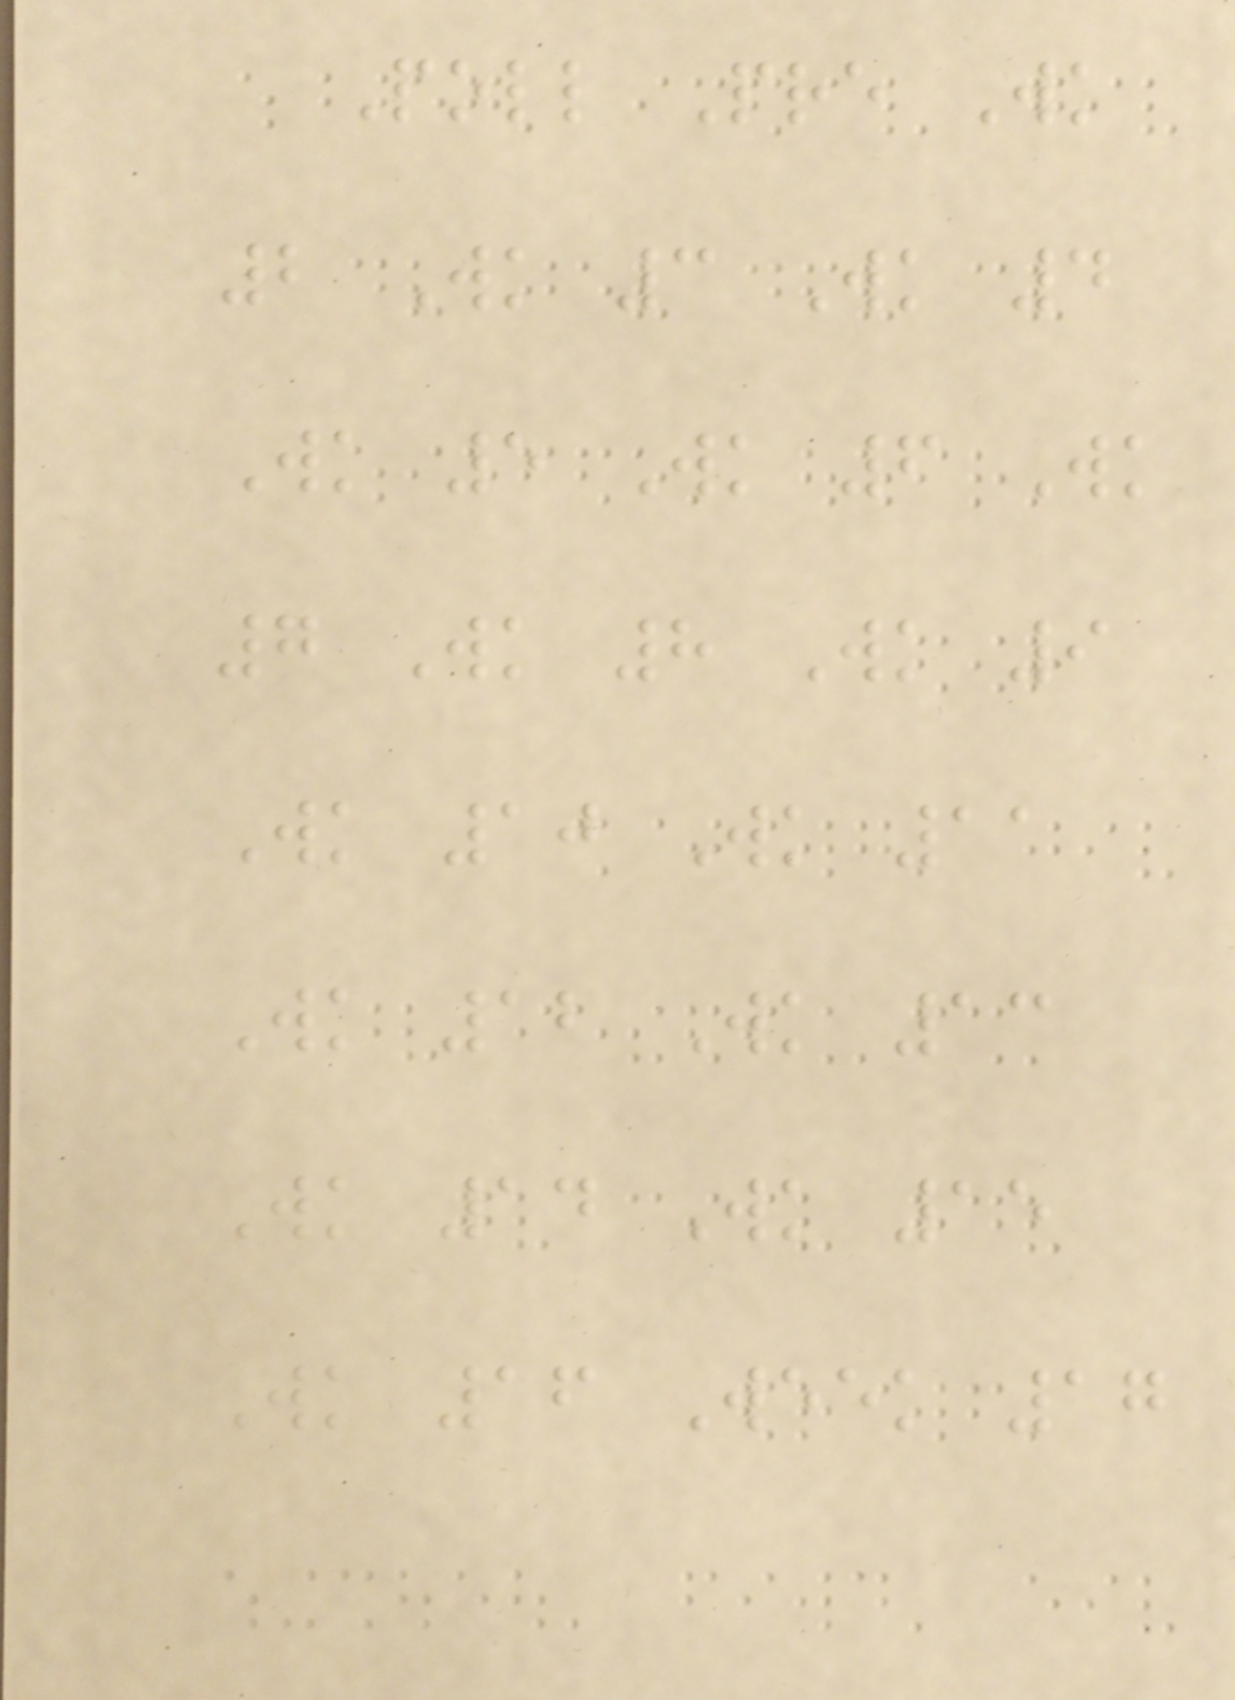Poll Pre Wk
2 Wk 3 Wk 4
Wk 5 Wk 6 Wk
7 Wk 8 Wk 9
Wk 10 Wk 11
Wk 12 Wk 13
Wk 14 Wk 15
Wk 16 Week 17
